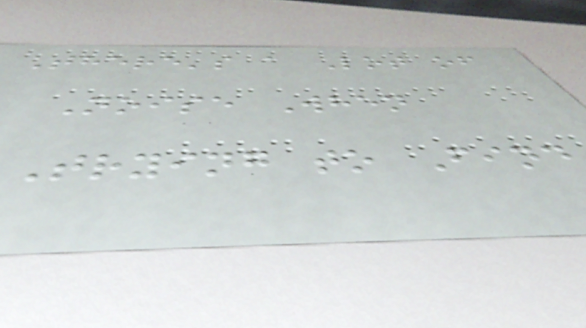There's a Lot of
Noise When
Trying to Find
